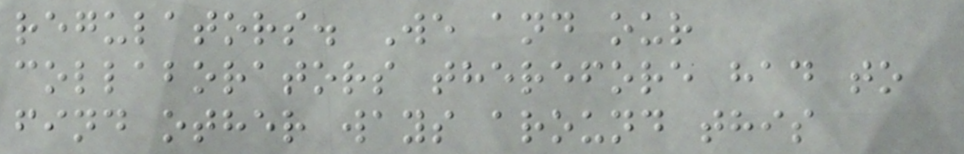regulators. We and our
collaborators therefore had to
find other ways around this
